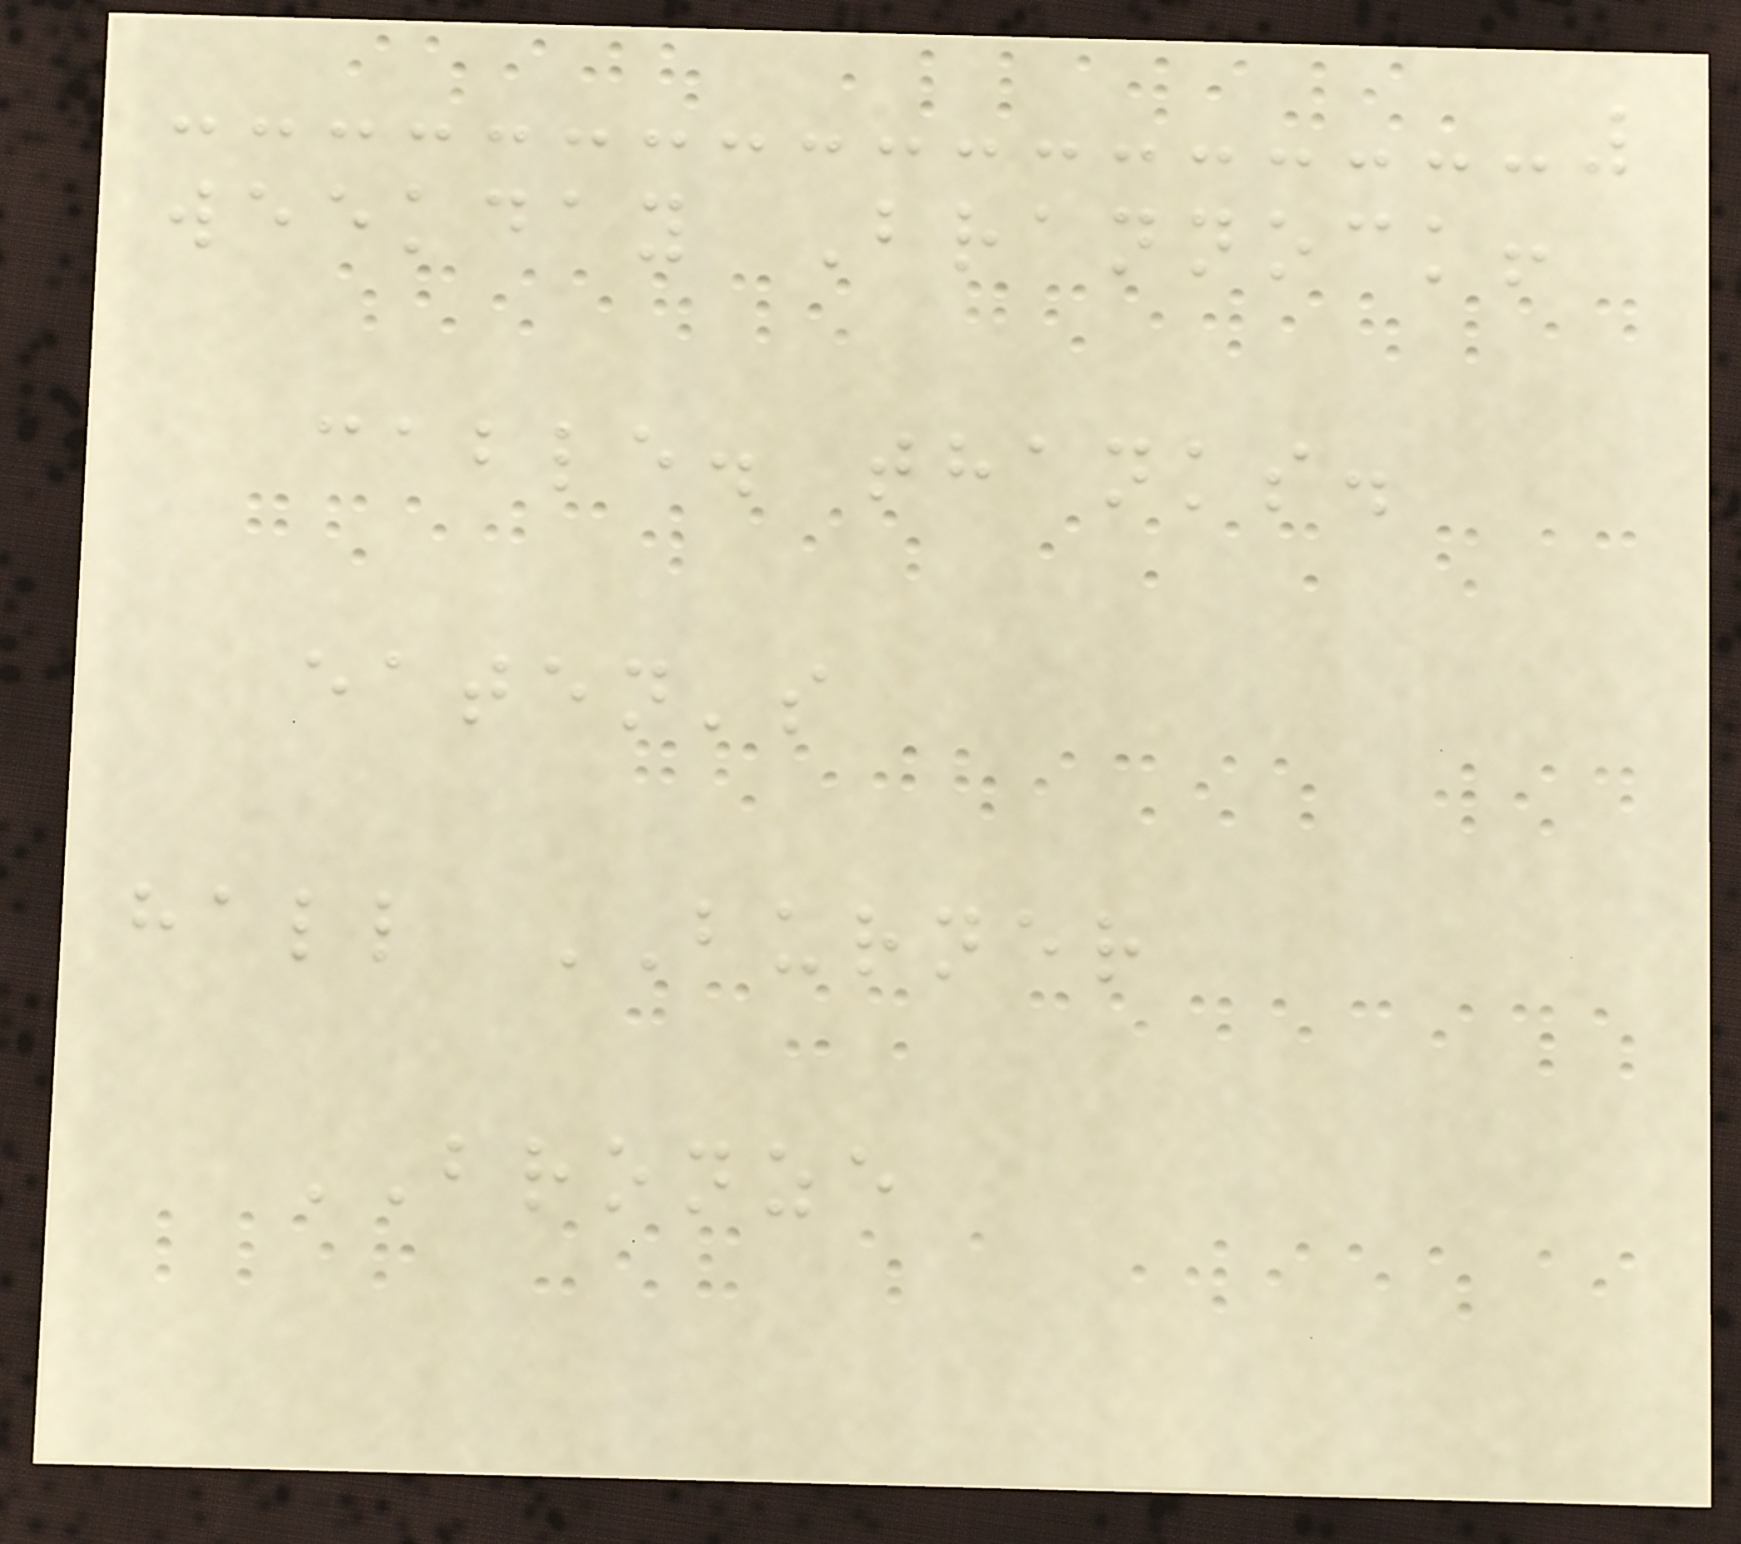weekday Brannock!
cable. thanks.
eaten's
hall BURNER
BRONZE
